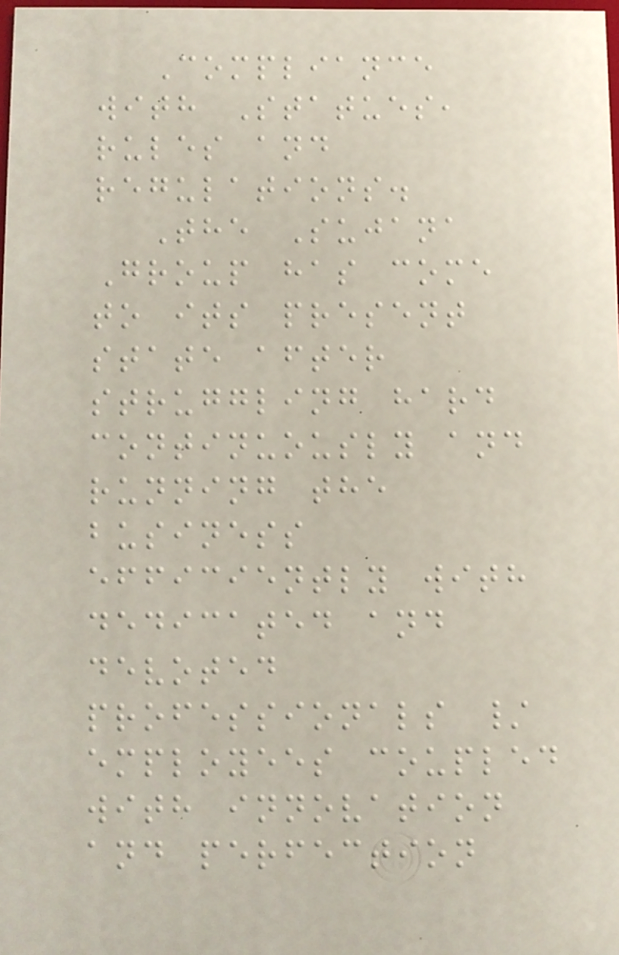Compliance
with Statues,
rules and
regulations.
The Sujana
Group has come
to its present
state after
struggling hard
continuously and
running the
business
efficiently with
dedicated and
devoted
professionals /
employees coupled
with innovation
and perfection
